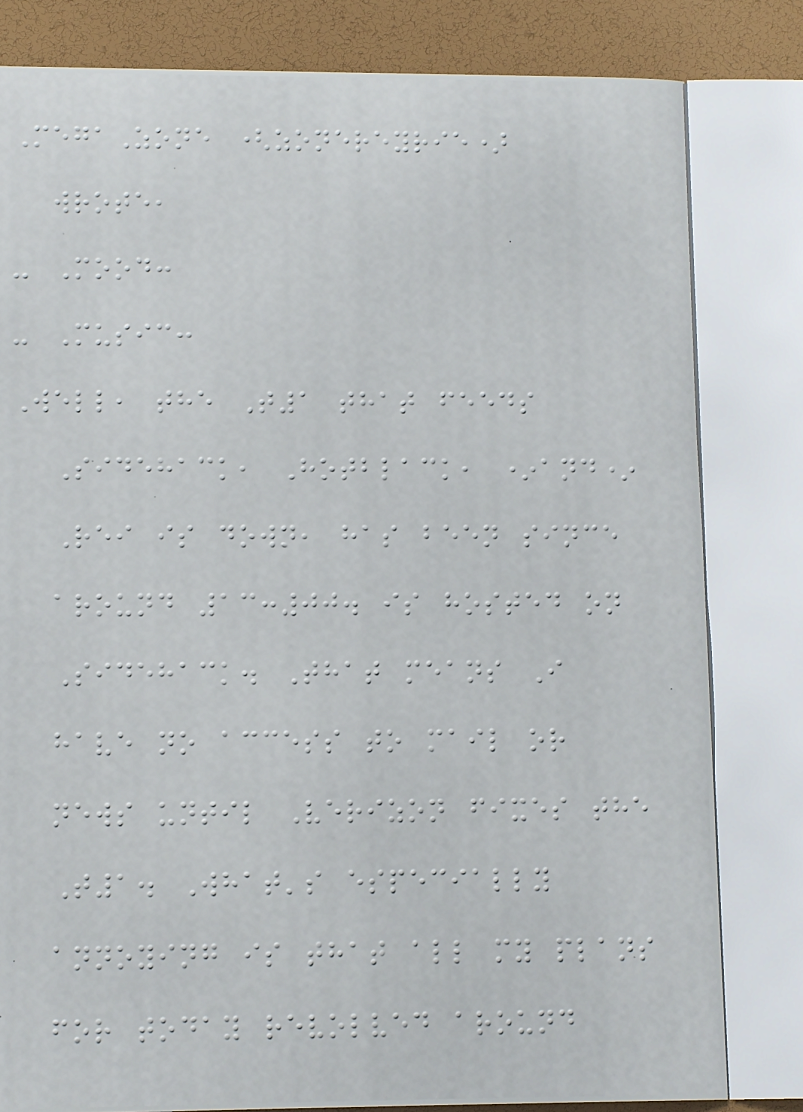MegaZone (zonereyrie)
wrote,
- Mood:
- Music:
Well, the T1 that feeds
Sidehack, Hotblack, *and*
Rei is down, has been since
around 13:00. is hosted on
Sidehack. That means I
have no access to mail or
news until Verizon fixes the
T1. What's especially
annoying is that all my plans
for today revolved around
